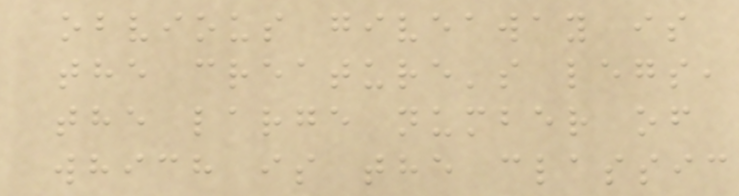obvious giveaway is
the creature's legs,
the large number of
which is the classic
